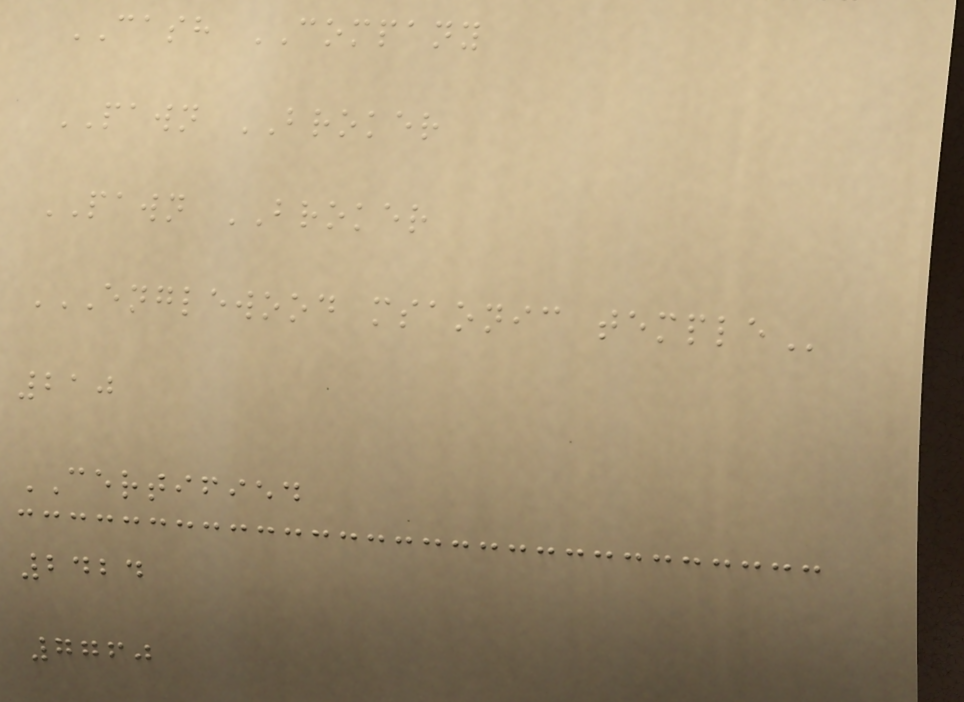CASH COMPANY
PAWN BROKER
PAWN BROKER
ENGLEWOOD MSAONIC TEMPLE
210
CERTIFIED
2424
7760
